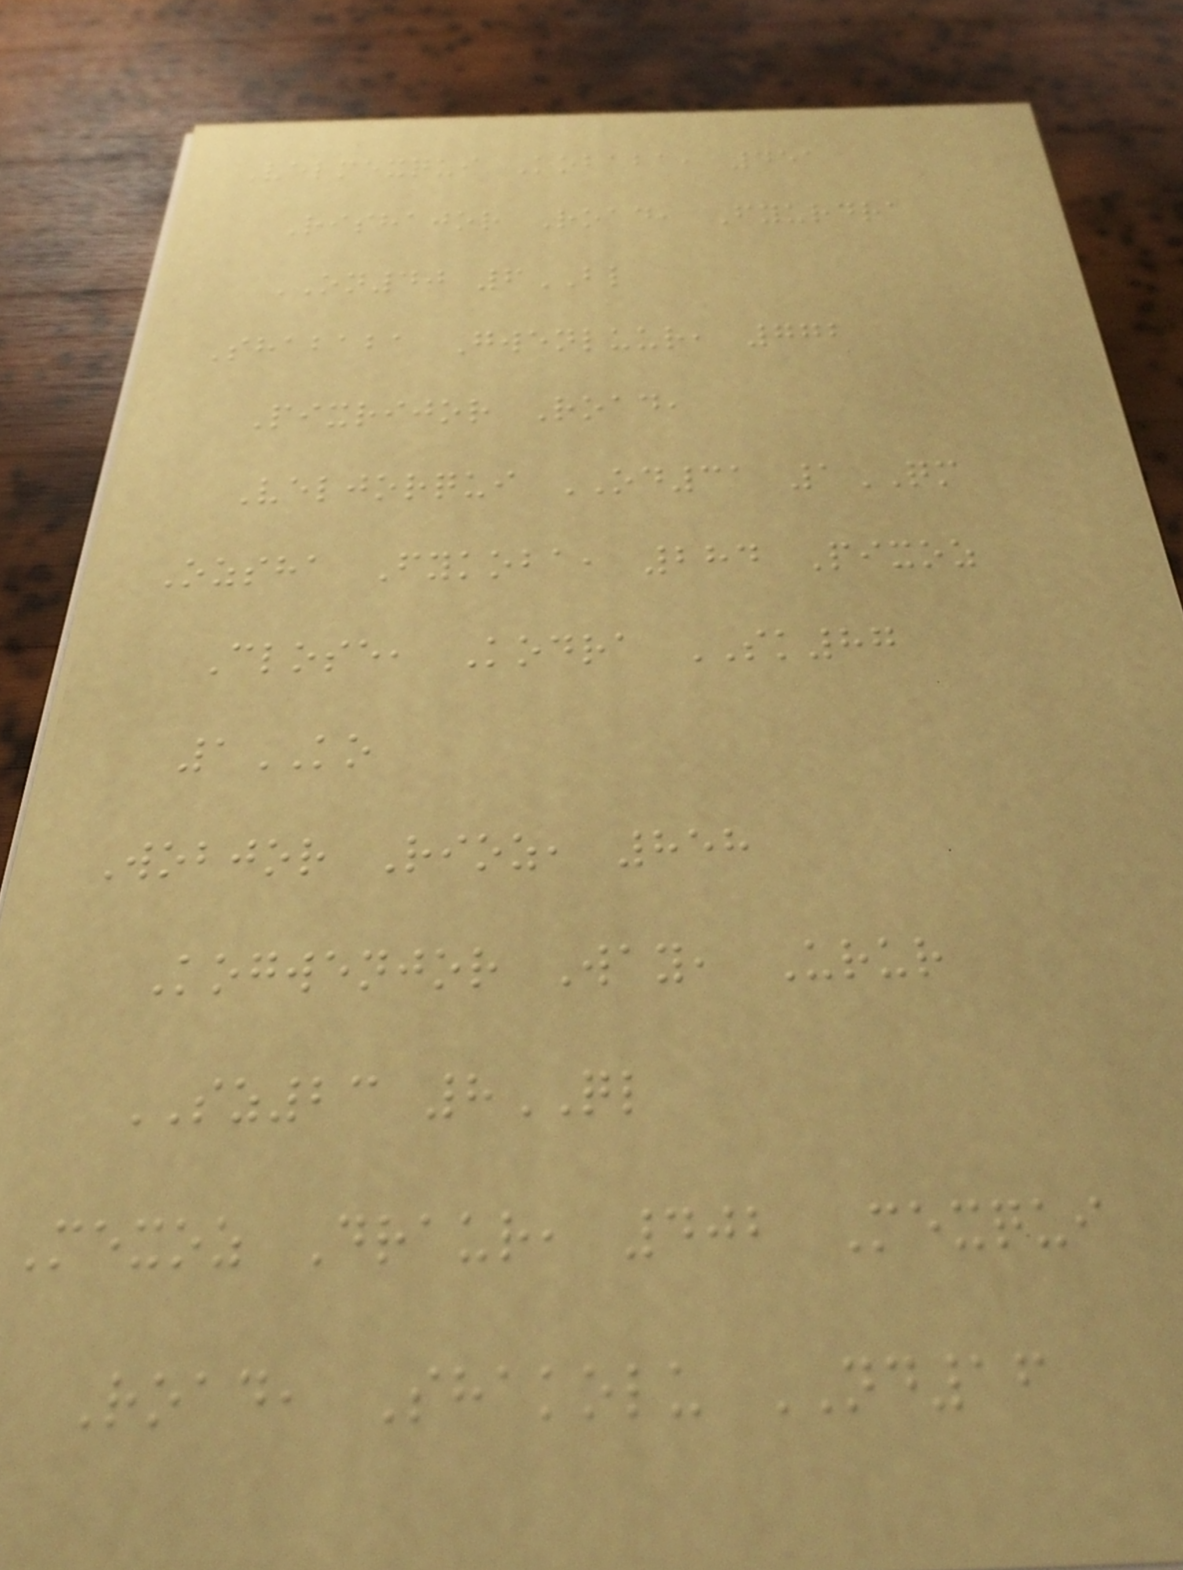Velmexqui Kobaba, 451
Rishajor Road, Fyurdra
ON40 6BL
Shababa Gwenluur, 772
Pixrijor Road,
Veljorqui OD31 1QM
Ozsha Fykoba, 284 Pixoz
Close, Kodra SK87
1KO
Wobjor Rioz, 858
Kogwenjor Way, Urur
SZ23 8QL
Mexoz Draur, 402 Mexqui
Road, Shakolu ND16
